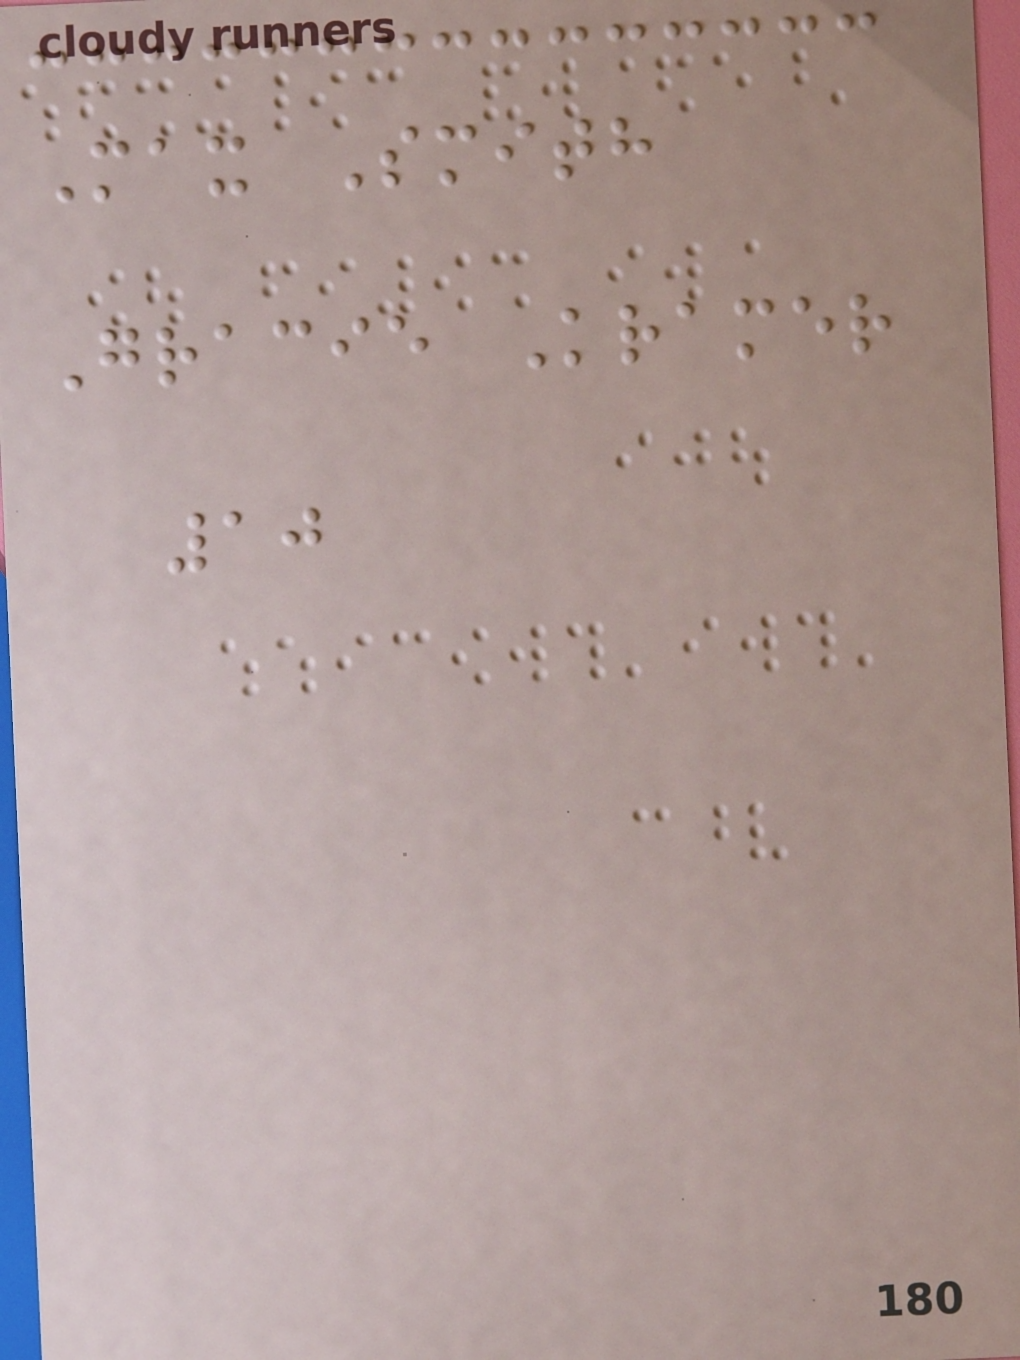Max Smith
Gracie Kramer
10
